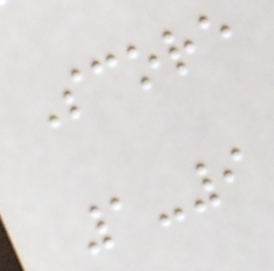Score
1-9
